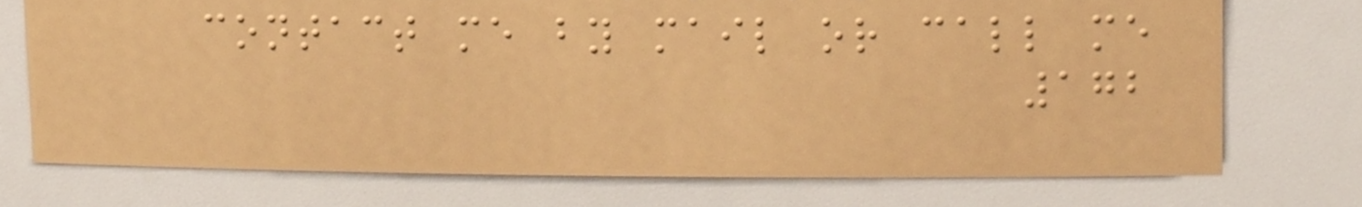contact me by mail or call me
172
